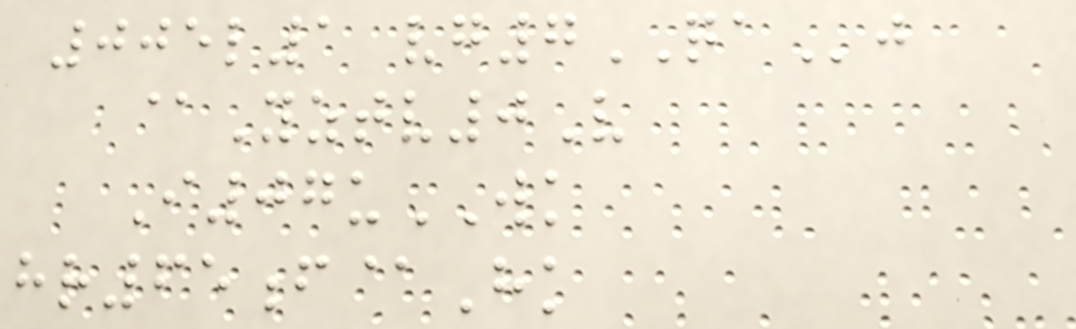005l1 vg7QAj
@Yztv0V
I07uWK
hr65f@Hk
